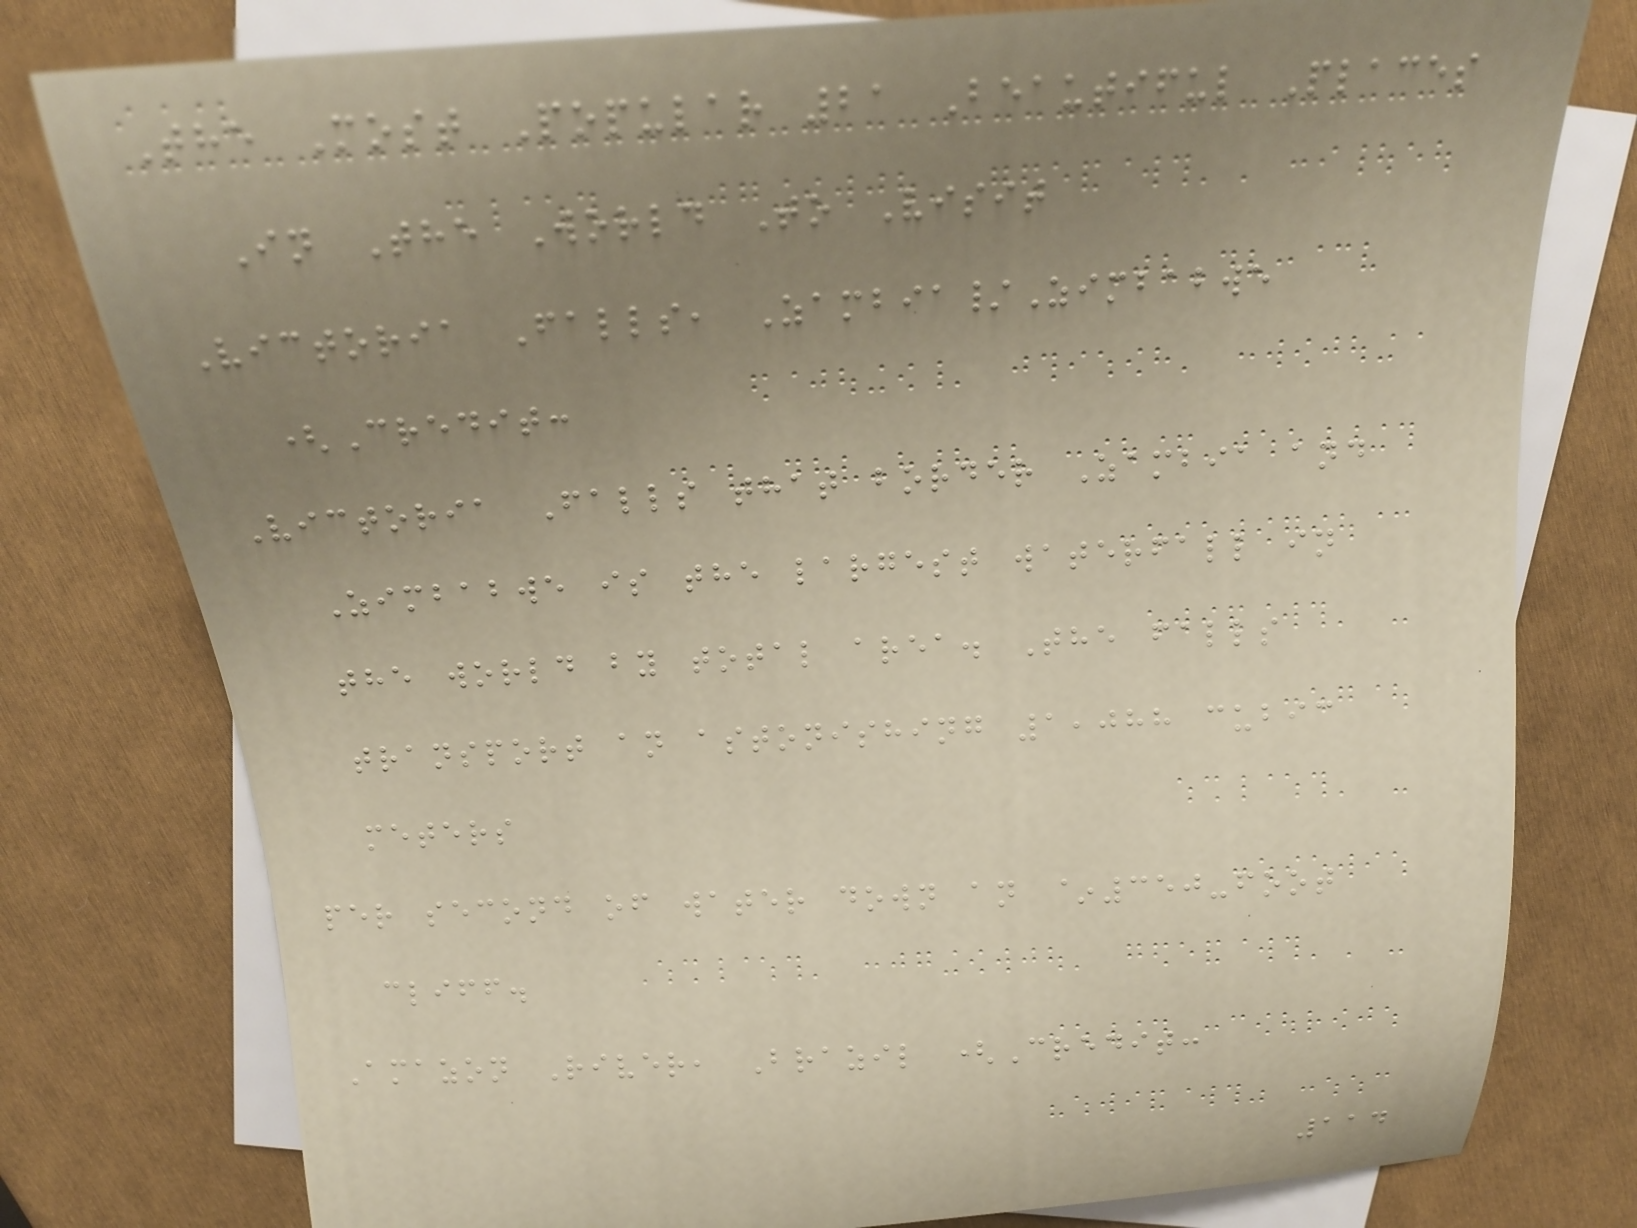The Most Popular 21 Beautiful Places
In The World To Visit
Victoria Falls, Zambia/Zimbabwe
(Credit:
Victoria Falls that border Zambia and
Zimbabwe is the largest waterfall in
the world by total area. The falls
transport an astonishing 1,088 cubic
meters
per second of water down an ~350-foot
cliff.
Amazon River, Brazil (Credit:
114
